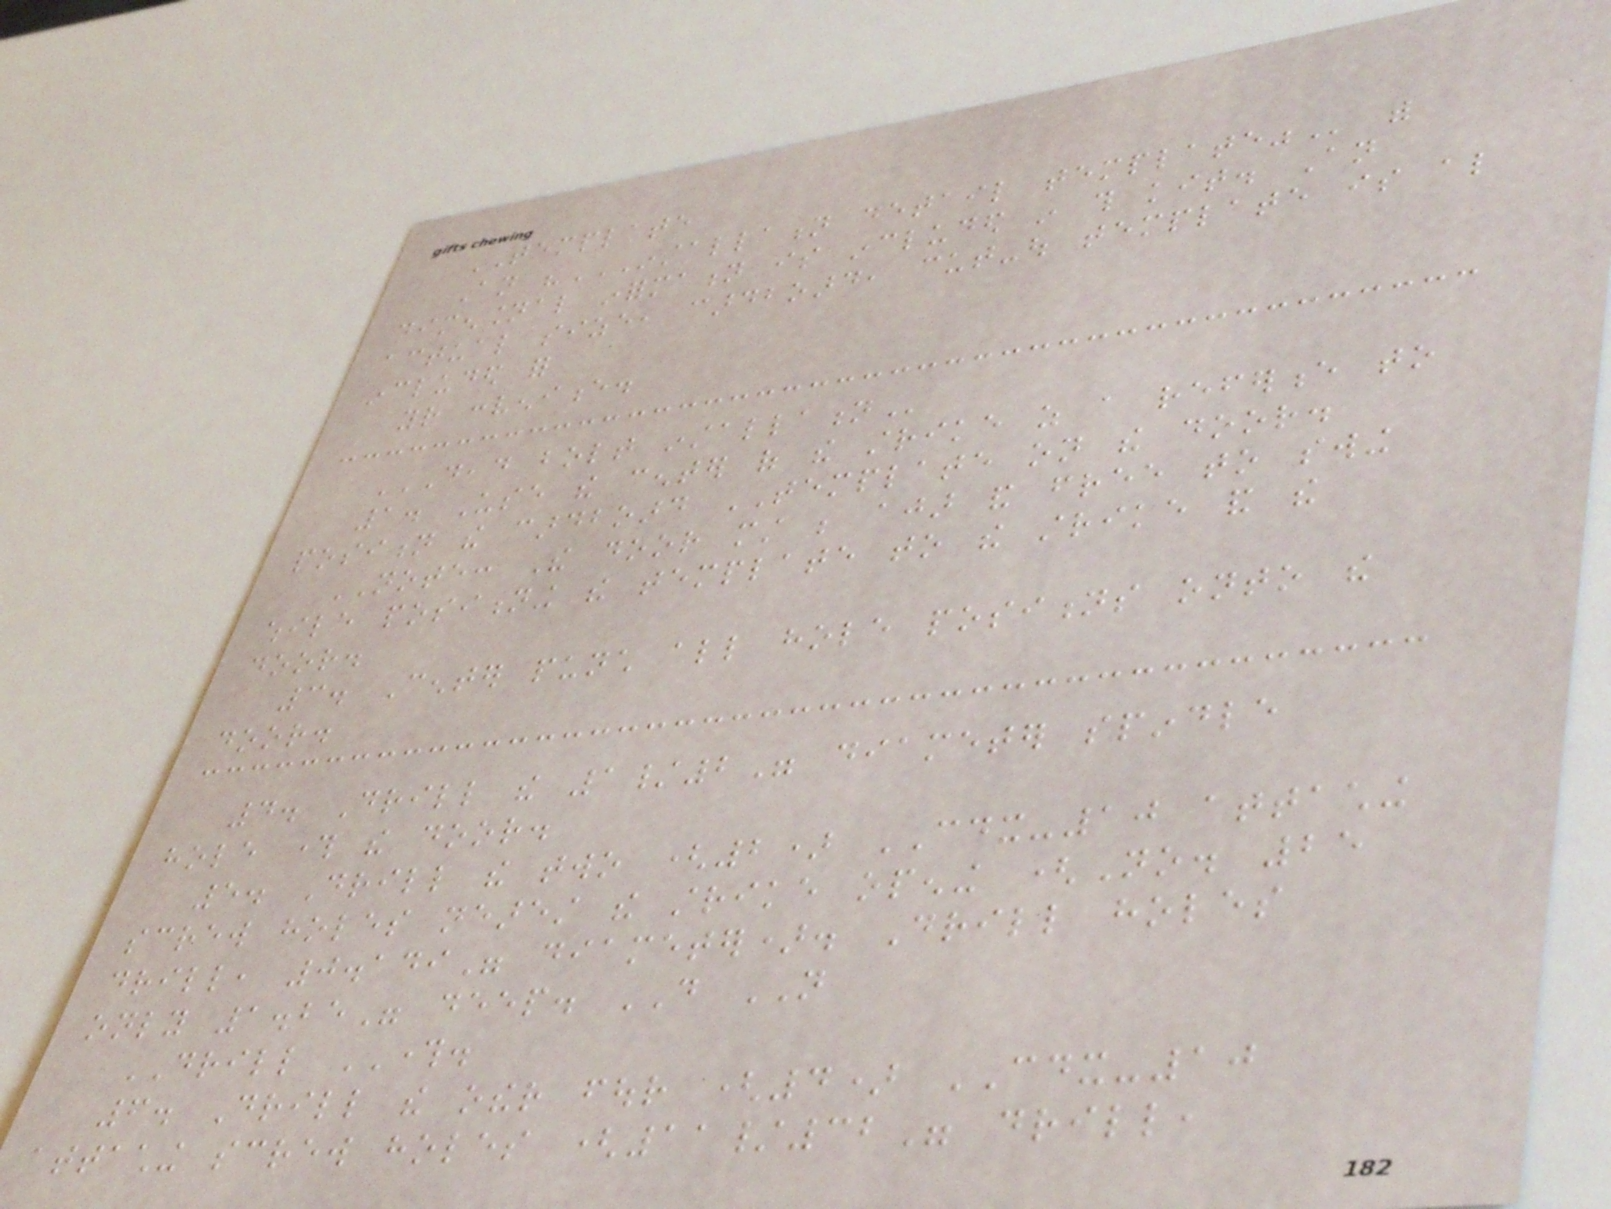TEMPLATE
An "INSTALLATION DETAIL TEMPLATE" with
dimensional information is included in this kit. An
actual size, cardboard, cut-out template is also
included for
your convenience.
DEAD BOLT INSTALLATION
1. Use the center of the strike as a reference to
position the cardboard TEMPLATE on the door.
NOTE: The door must be ajar and free to swing
while positioning the template to the strike and the
door.
3. Center punch all hole positions onto the
door.
4. Drill the 1/2" diameter spindle
hole through the door.
5. Drill the two (2) CDX-10 attaching
screw holes nearest the strike opening (No. 25
drill, 0.149" diameter). Drill holes
only 1.25" deep. DO NOT
DRILL THROUGH.
6. Drill the other four (4) CDX-10
attaching screw holes (11/32" drill,
